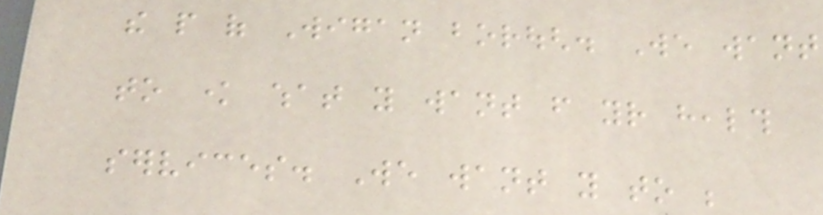the people of Wigan borough. We want
to know what you want from your health
services. We want you to be
